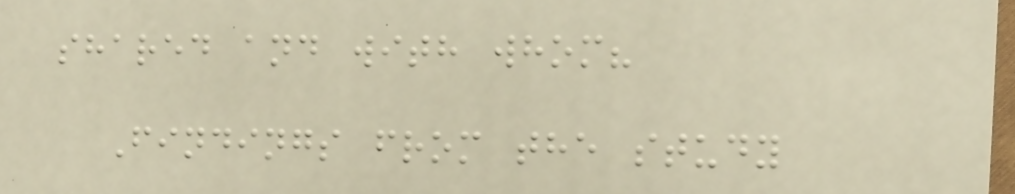shared and with whom?
Findings from the study
